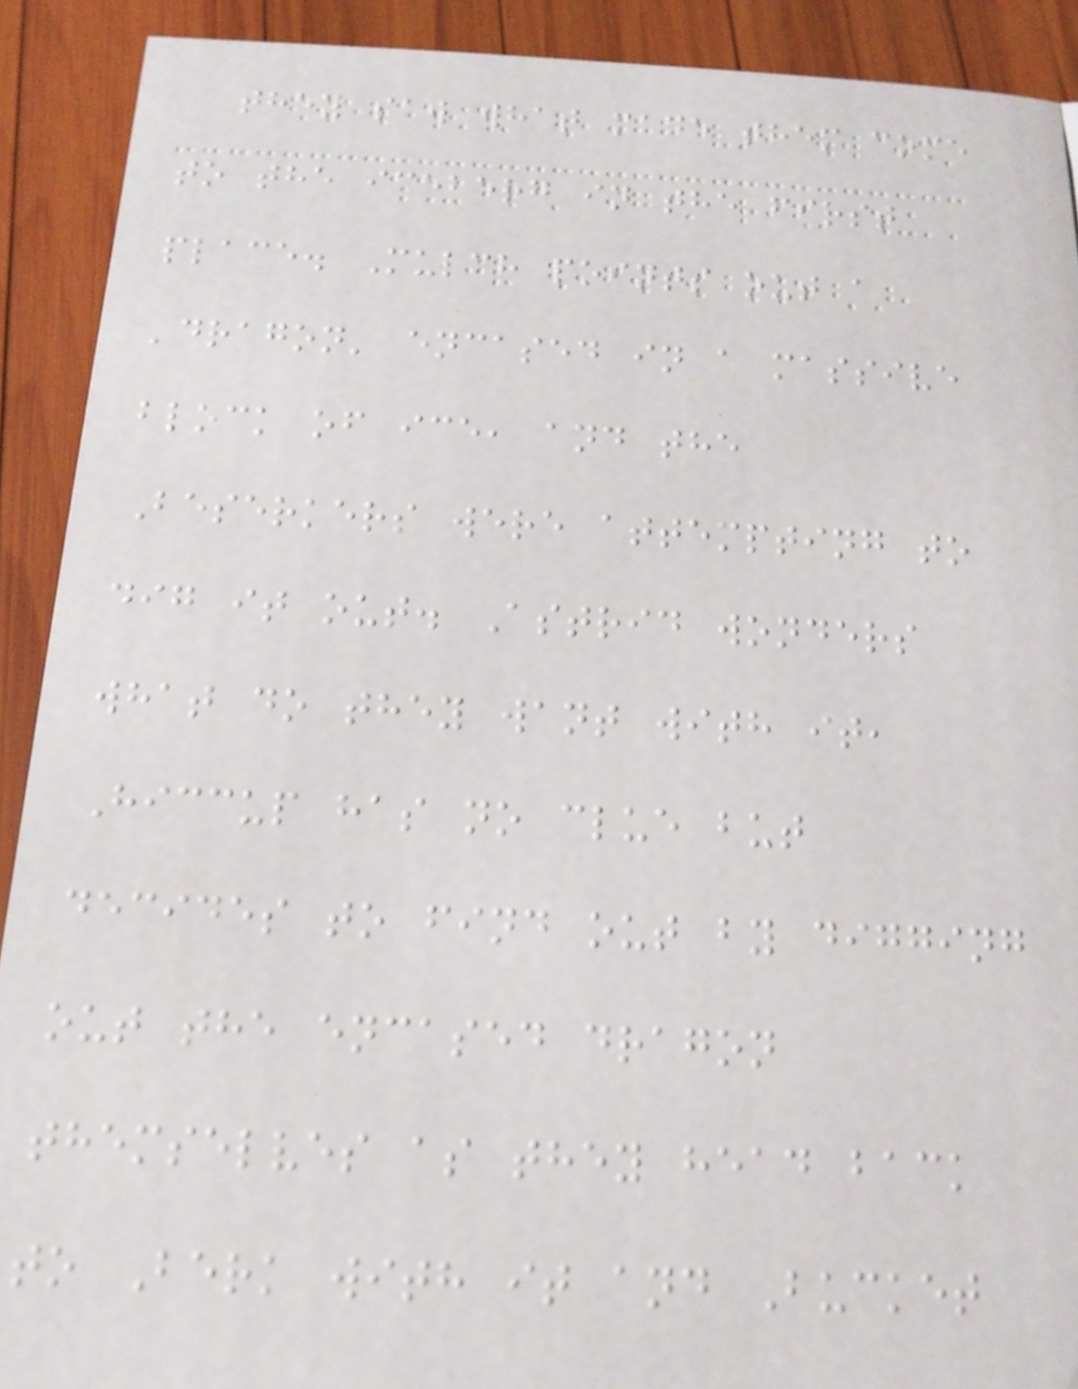they saw what made them come
to the iceberg in the first
place. Mulch points out a
'dragon' encased in a massive
block of ice, and the
Beserkers were attempting to
dig it out. Astrid wonders
what do they want with it,
Hiccup has no clue but
decides to find out by digging
out the encased dragon
themselves as they head back
to Berk with it and Bucket
